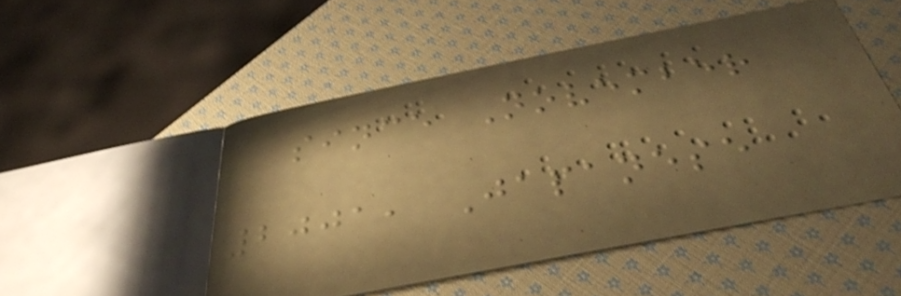since November
2001, Japanese
